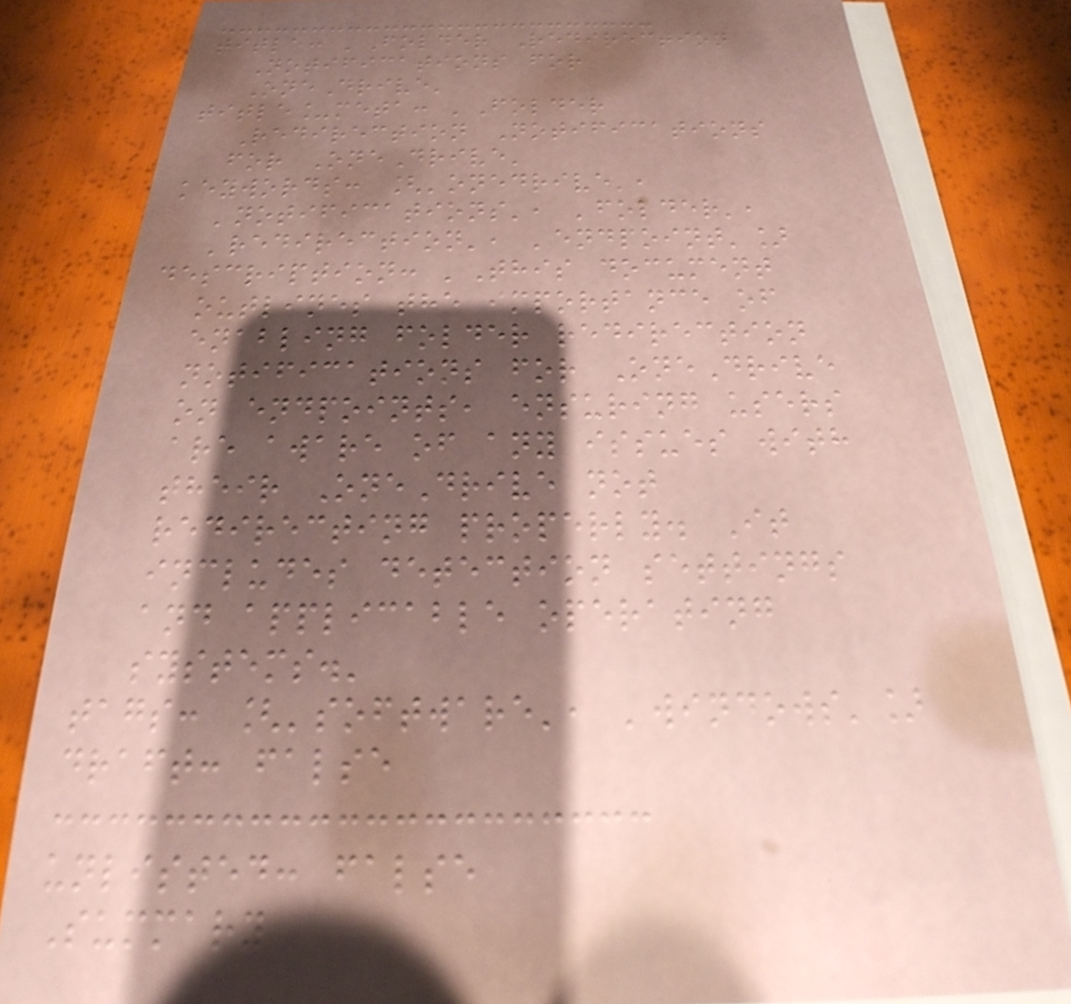title: 'Folder Redirection
Notifications for
OneDrive'
title_meta: 'Folder
Redirection Notifications
for OneDrive'
keywords: ['onedrive',
'notifications', 'folder',
'redirection', 'endpoint']
description: 'This document
outlines the importance of
enabling folder redirection
notifications for OneDrive
on endpoints, ensuring users
are aware of any issues with
their OneDrive not
redirecting properly. It
includes detection settings
and applicable operating
systems.'
tags: ['software', 'windows']
draft: false
unlisted: false
Summary
